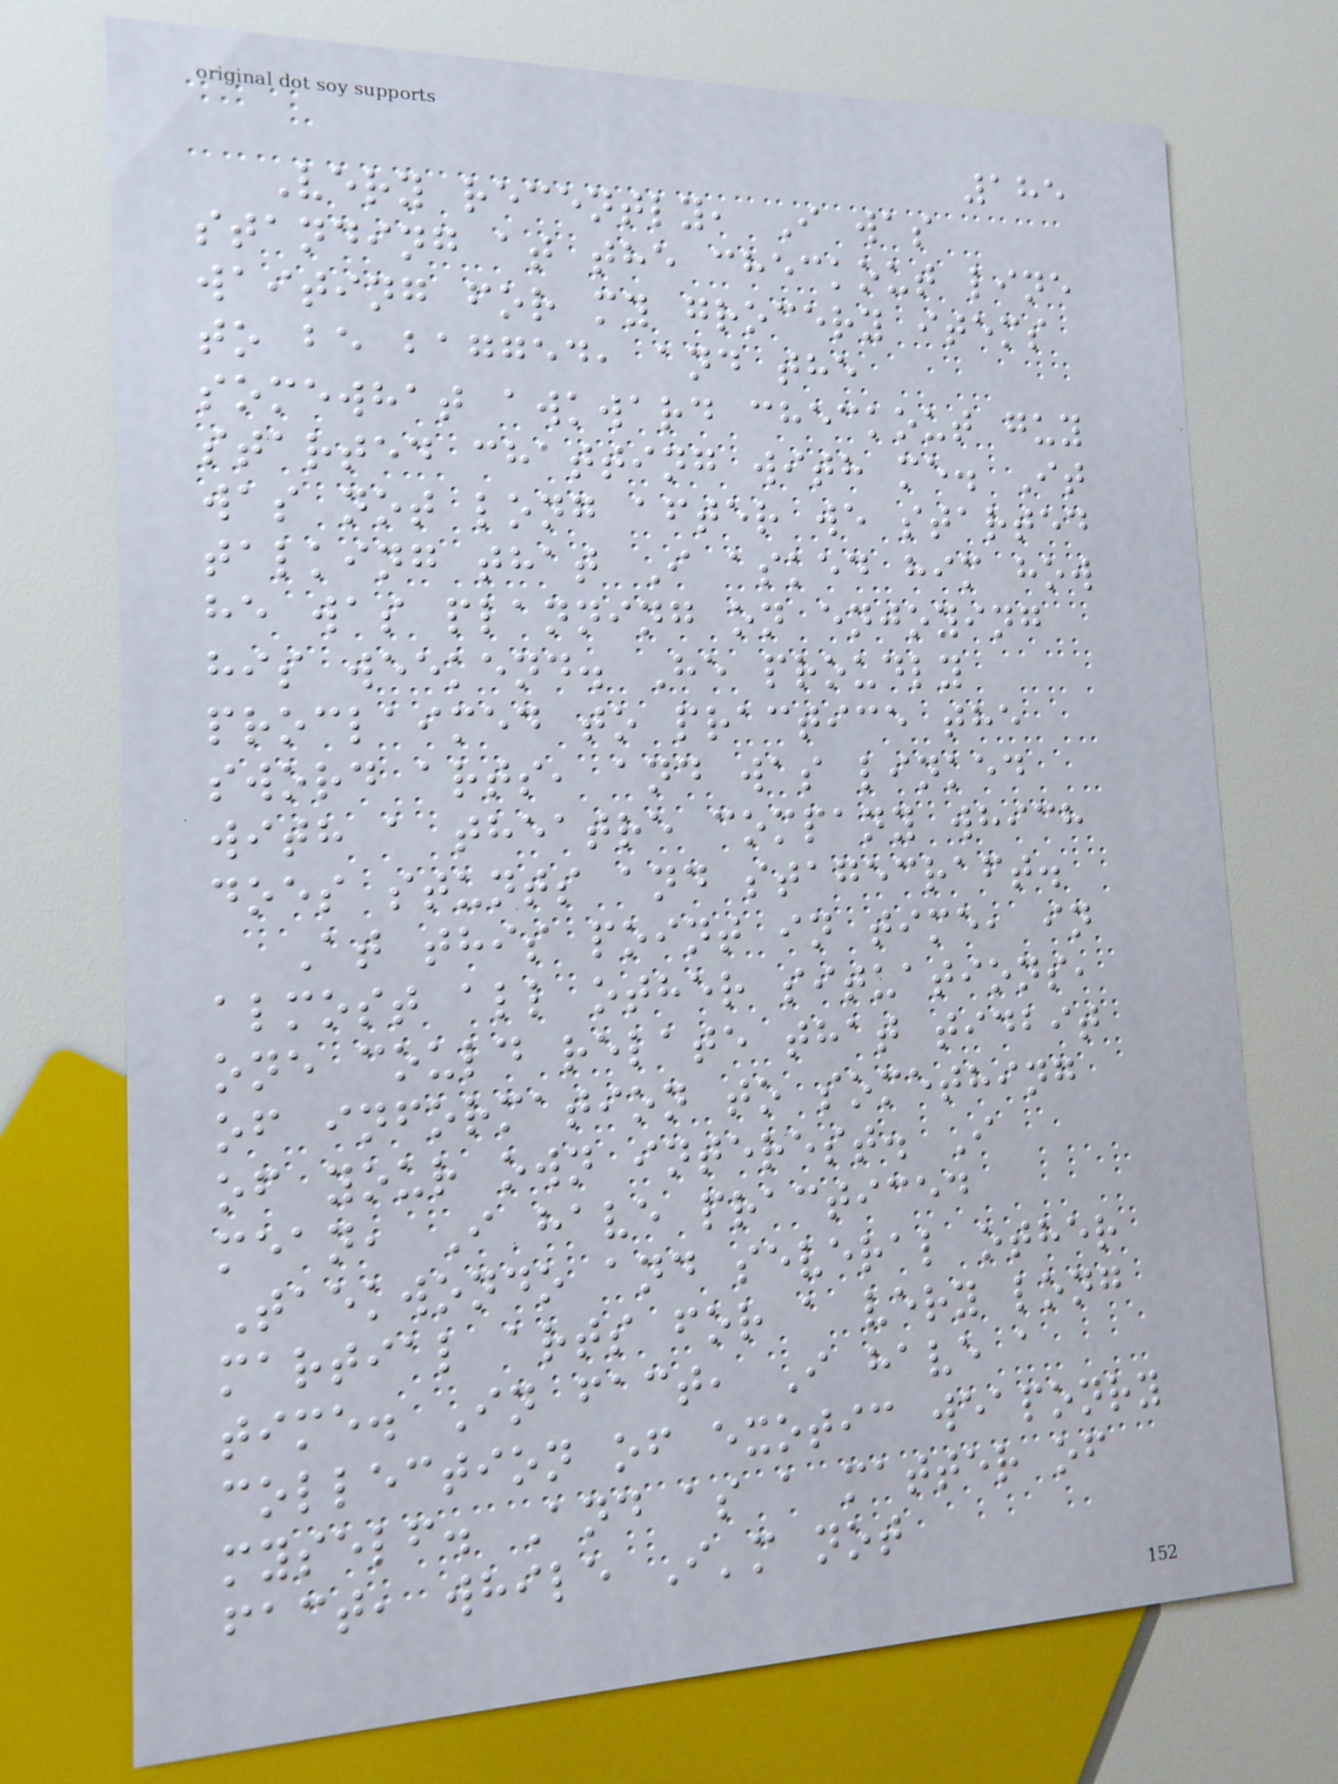185
Very recently, I was
standing at the checkout line
waiting for my grocery items
to be bagged, and the
somewhat awkward checkout guy
started chatting with me. It
was not long after we started
talking that I asked him how
he was planning on enjoying
his weekend. He proudly
proclaimed to practice the
sword arts, and was linked
with a theatre company which
does stunts and stagecraft.
At this point in time, in
almost all other situations,
one could relate that tidbit
of information to something
of your own interest. I
mean, I have practiced
Taekwondo and several other
martial arts for a very long
time. In fact, I have a
collection of exotic weaponry
myself. And as a matter of
fact, while I'm not
